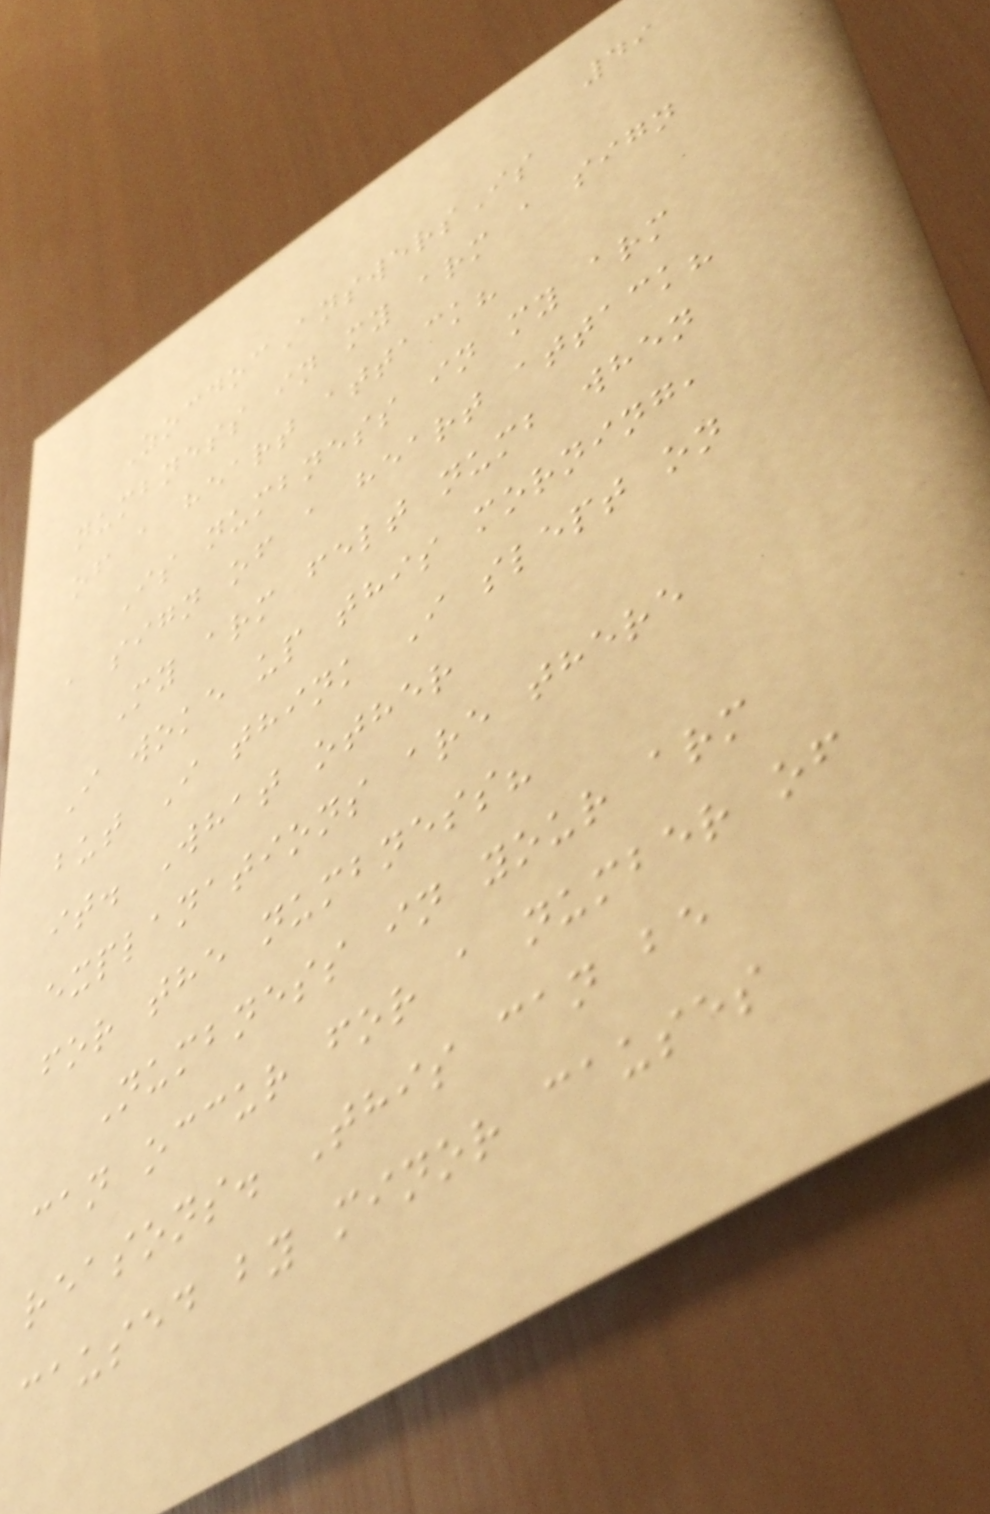49
ZocdocAnswersIs
numbness in my arm a sign
of a heart attack?
Is numbness in my arm
a sign of a heart attack?
My arm felt numb when
I woke up this morning,
but I think I slept on
it. What other
explanations are there
for the numbness?
Numbness in your arm
can occur for a number of
reasons. This can be
caused by minor causes
